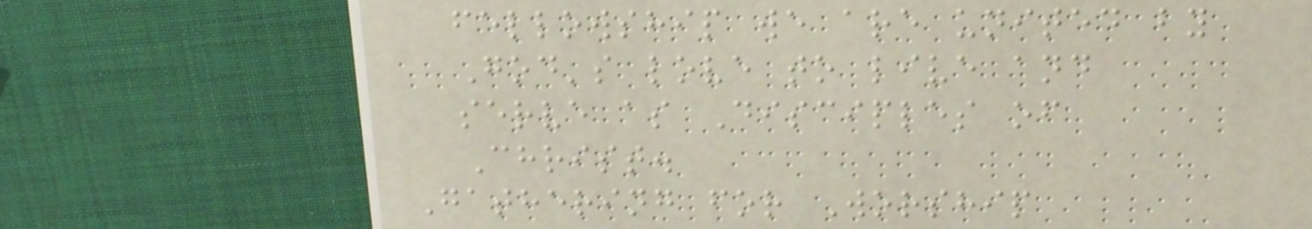fellowship we are united by
God's love to live and
serve as Disciples of
Christ.
Gathering for Worship
